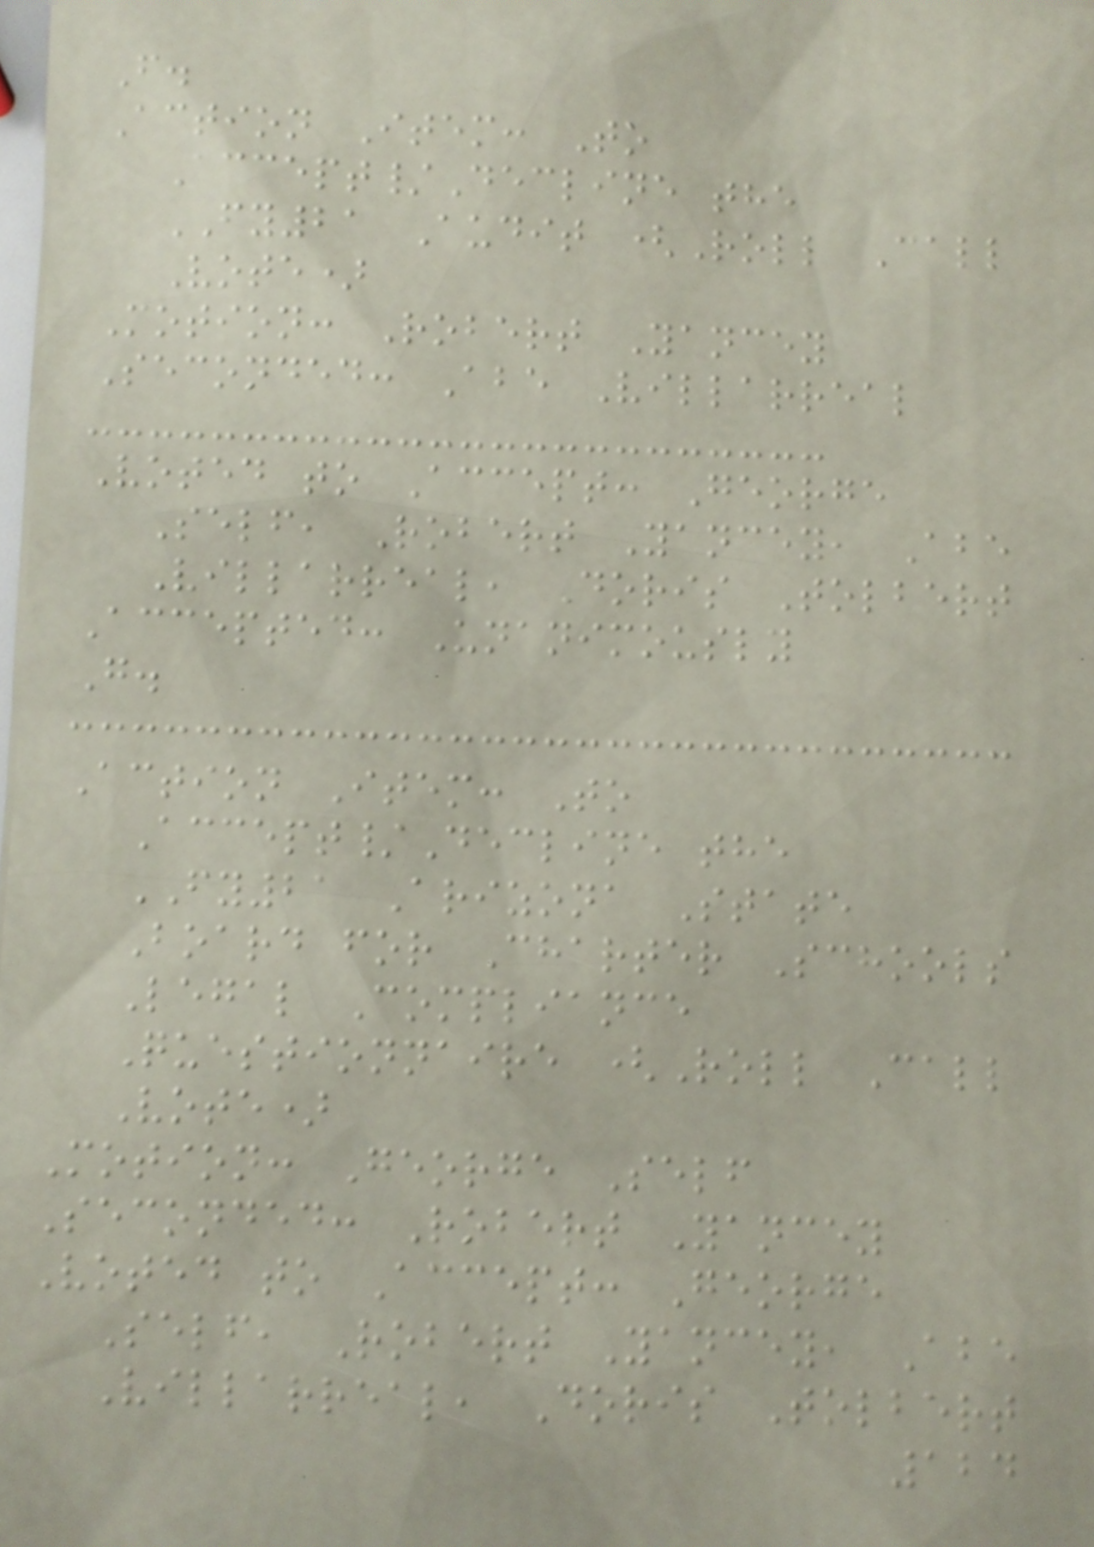F.
Action Item: To
Accept/Decline the
FY21 Audit (Roll Call
Vote)
Motion: Robert Yancey
Seconded: Abe Villarreal
Voted to Accept: George
Self, Robert Yancey, Abe
Villarreal, Doris Tolbert
Accepted: Unanimously
G.
Action Item: To
Accept/Decline the
FY21 Arizona State
Board for Charter Schools
Legal Compliance
Questionnaire (Roll Call
Vote)
Motion: George Self
Seconded: Robert Yancey
Voted to Accept: George
Self, Robert Yancey, Abe
Villarreal, Doris Tolbert
124
